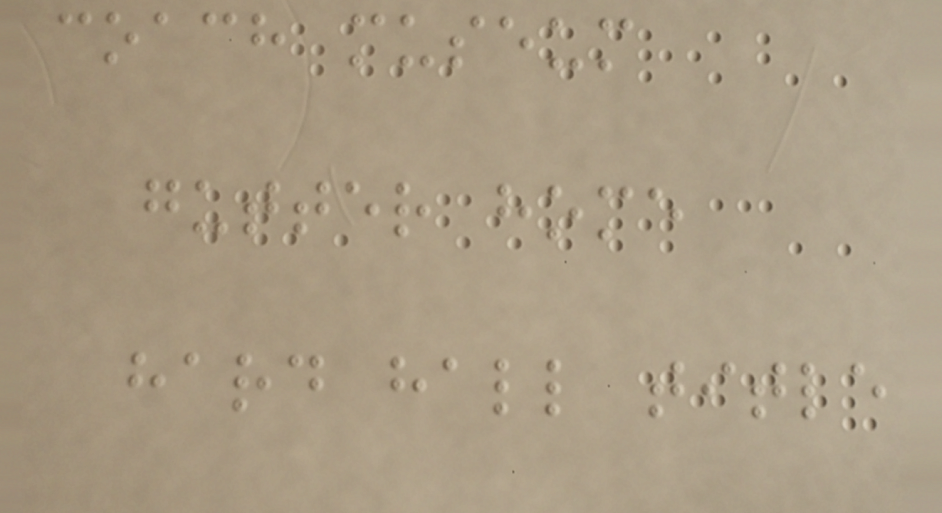coach museum
gutter home
hard hall title
